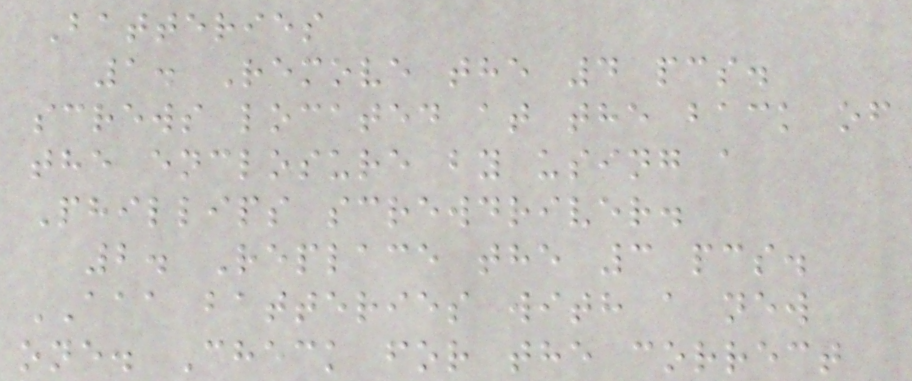Batteries
1. Remove the 4 pcs.
screws located at the back of
the enclosure by using a
Phillips screwdriver.
2. Replace the 3 pcs.
AAA batteries with a new
one. Check for the correct
